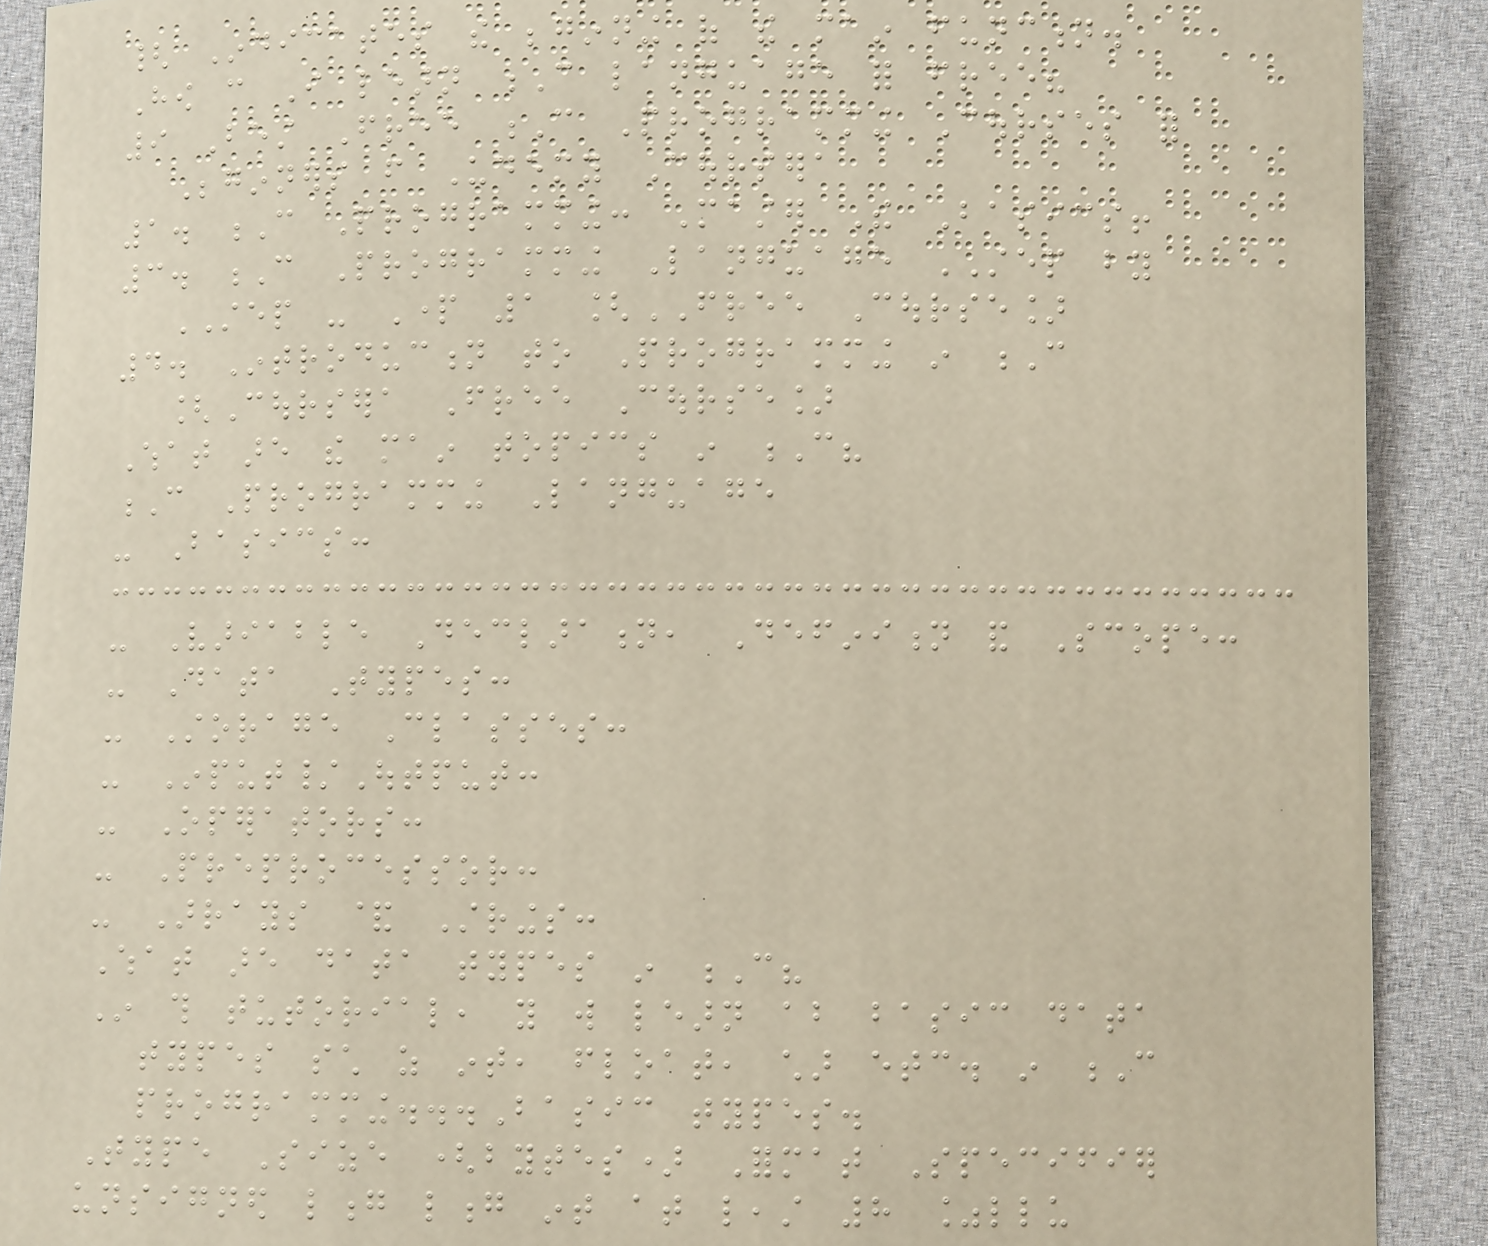{ Indicates the beginning of the main function.
How can I learn C language for free?
9 Best Free C Programming Courses for
Beginners from Udemy Coursera
1. C Programming: Master The Basics!
3. C Programming Language STEP by
STEP - Part 1 [FREE Course]
4. Introduction to Programming in C
[Coursera Free Course]
What are the main topics in C?
C Programming Language
- Basics:
- Variable Declaration, Definition and Scope:
- Data Types:
- Storage Classes:
- Input/Output:
- Operators:
- Preprocessor:
- Arrays & Strings:
What are data types in C?
In this tutorial, you will learn about basic data
types such as int, float, char etc. in C
programming...Basic types.
Type Size (bytes) Format Specifier
unsigned long long int at least 8 %llu
